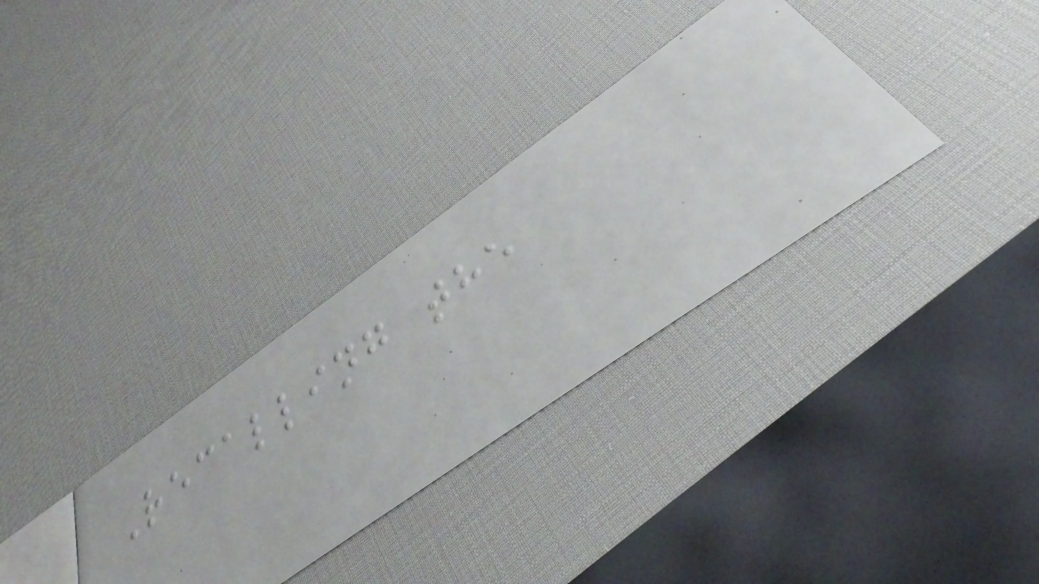Recalling the
